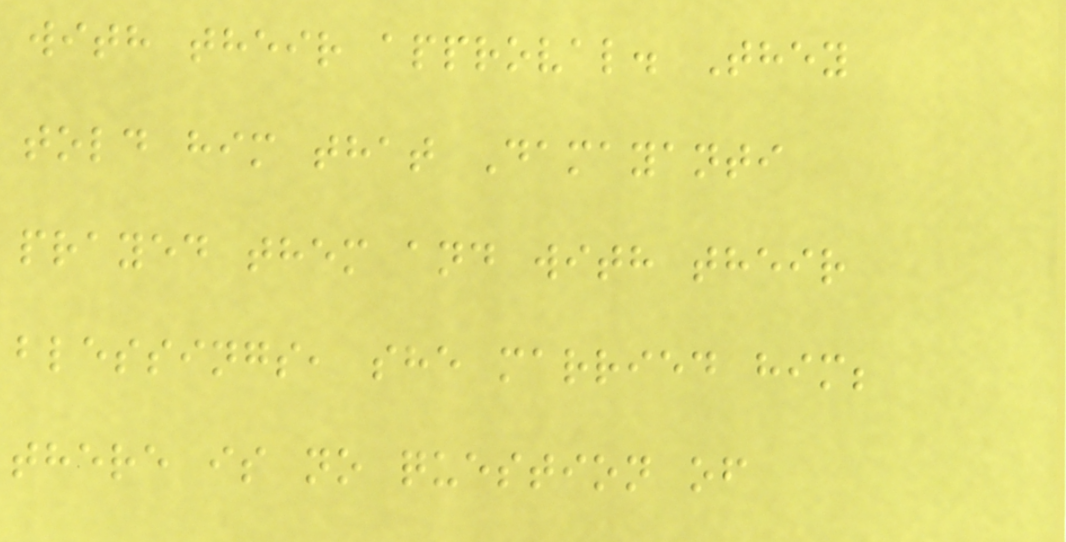with their approval. They
told him that Damayanti
prayed them and with their
blessings, she married him;
there is no question of
